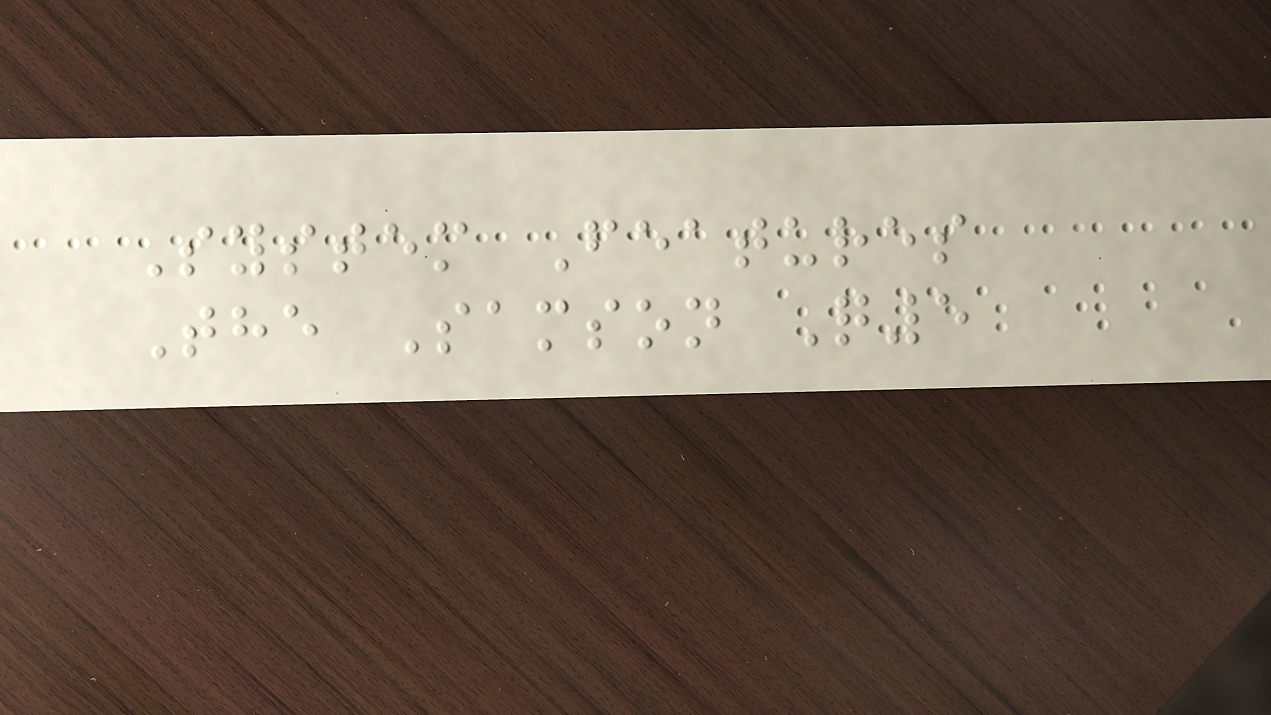System Features
The Samson Q5
